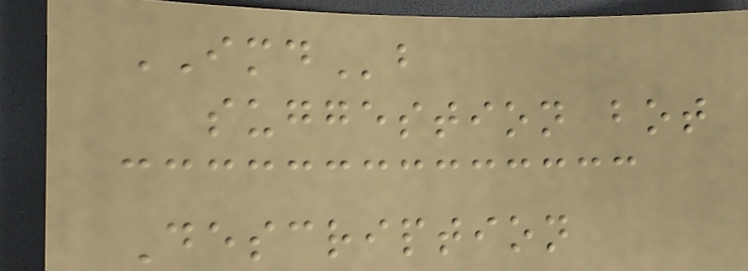IMDb
suggestion bot
Description
